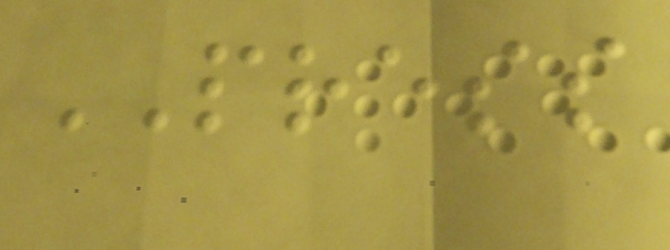PRESS
